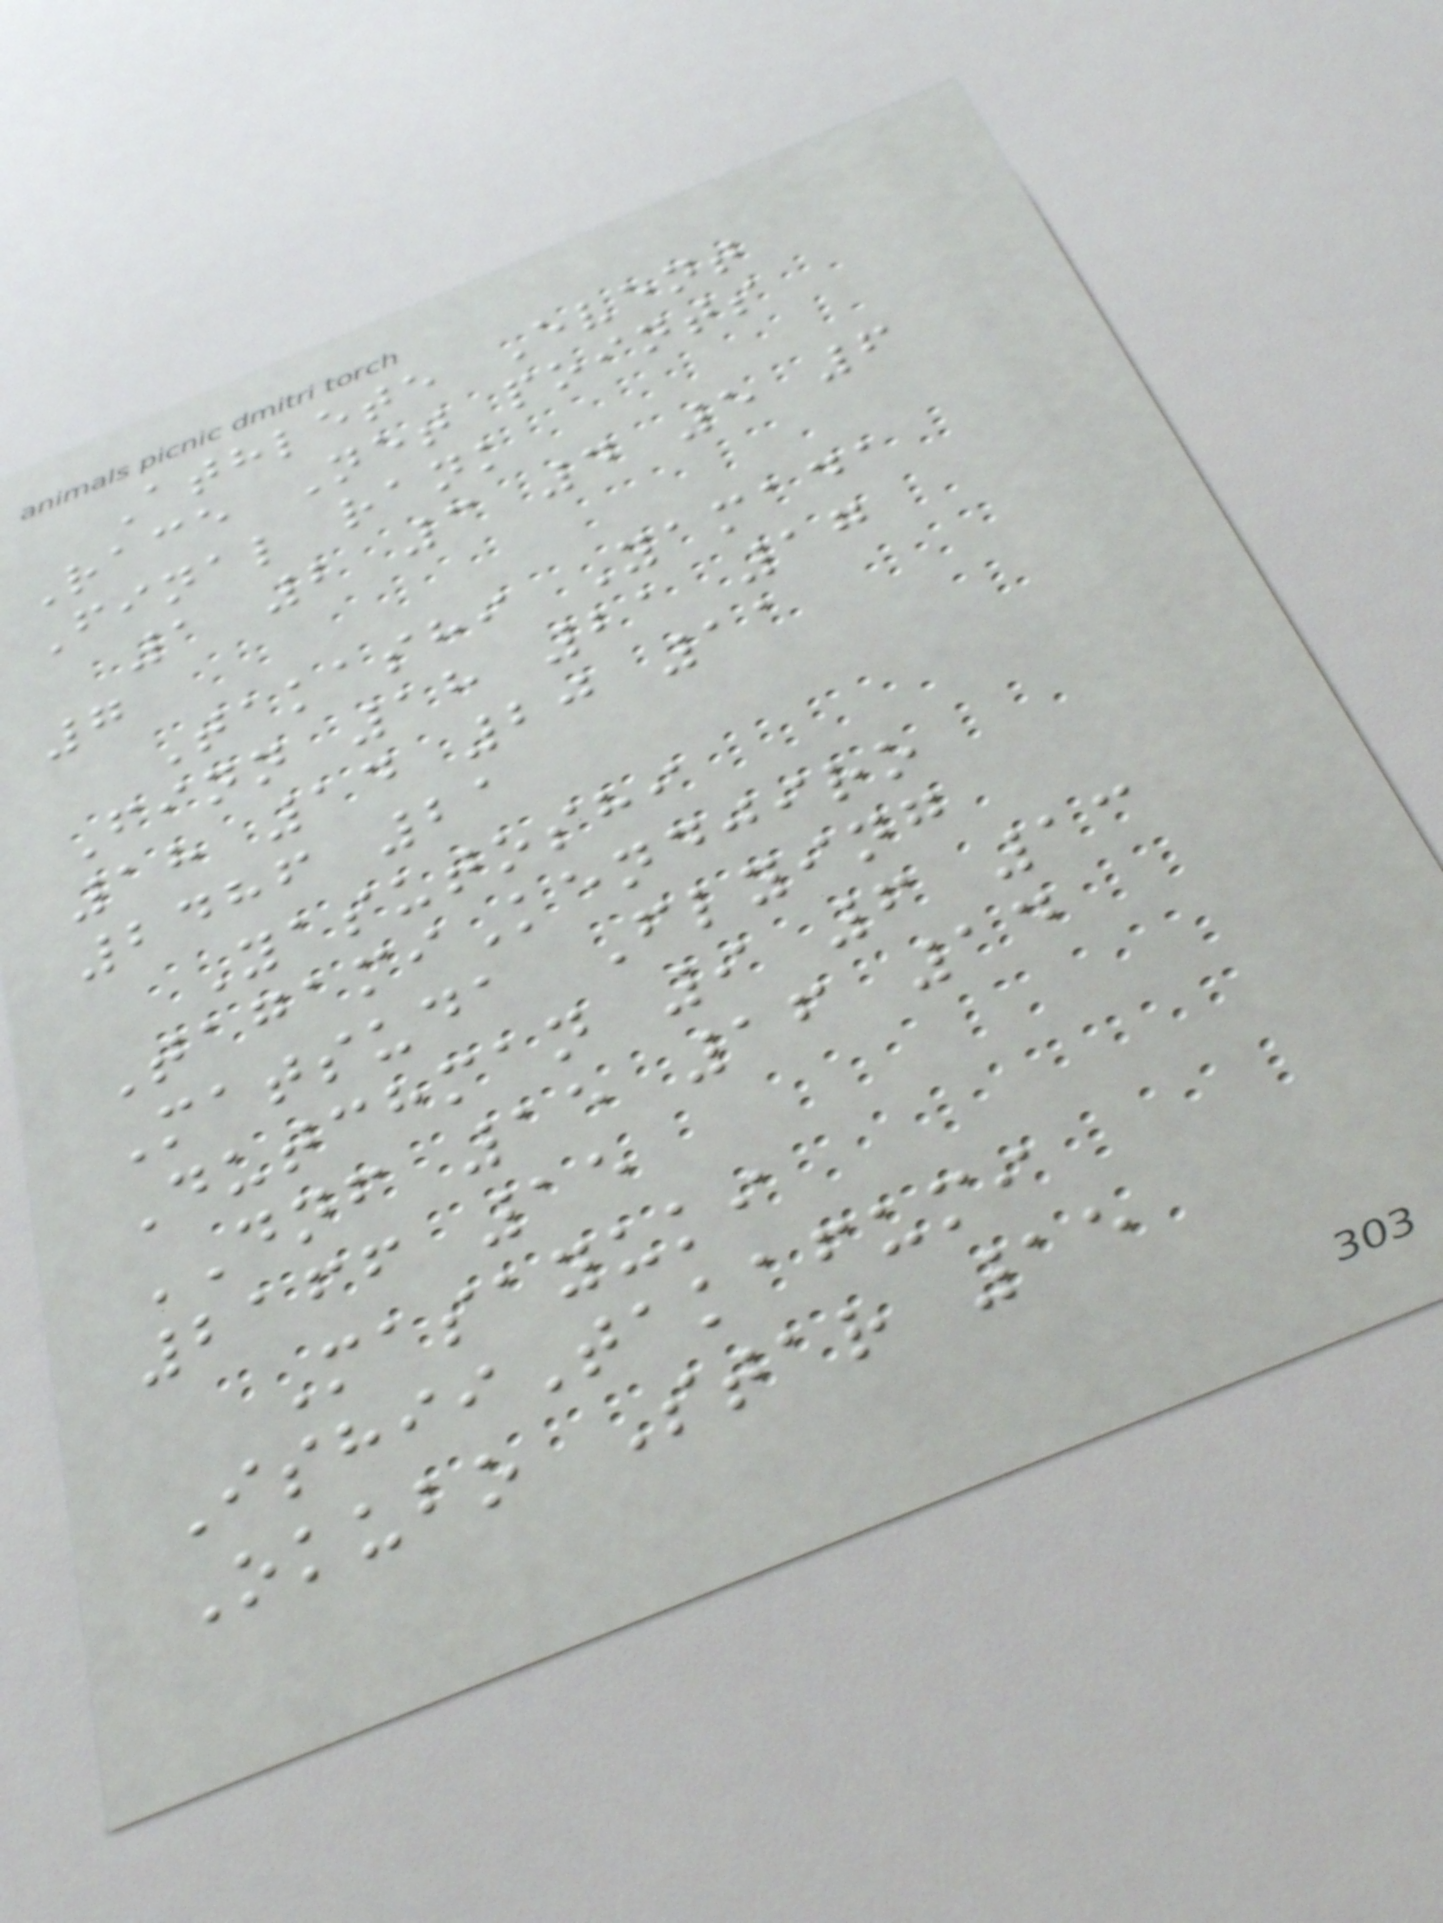Athlete Event
Race Net points
Final rank
1 2 3 4 5 6
7
Takashi Yamada
Finn 18 21 17
18 14 20 11
2486 21
Yasutoshi
TagamiKendjiro
Matsuda Flying
Dutchman 9 6 13
DNF 15 16 14
2166 15
Masayuki
IshiiTakafumi
Okubo Star 15
